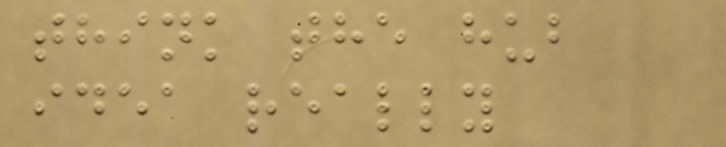think the hub
idea really
